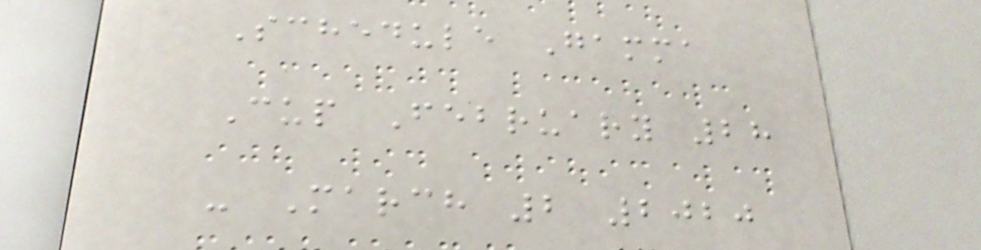Schedule Gamma
Cup February 28
- March 2 2020
